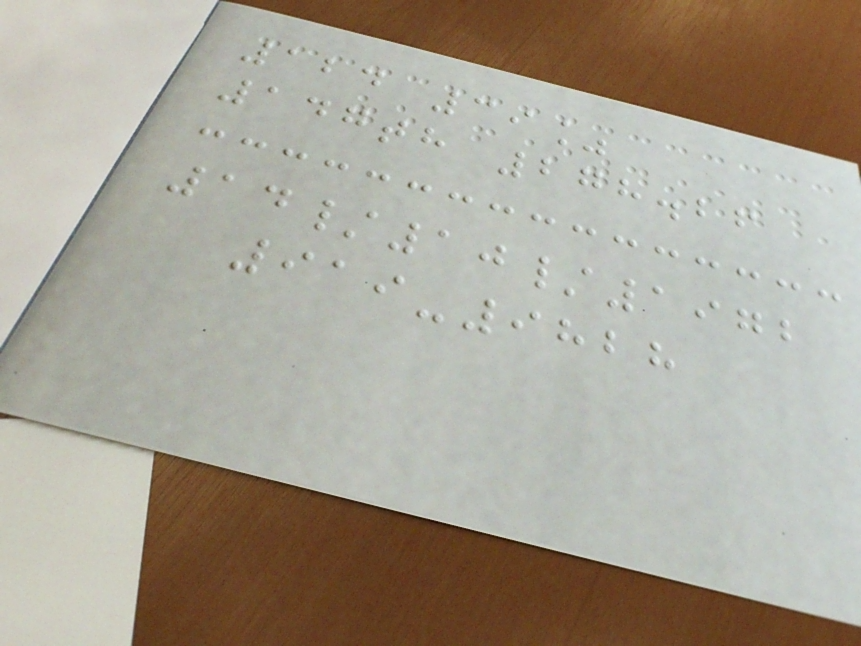124 39%
147th 278.26
14/10/1972
919-9828
